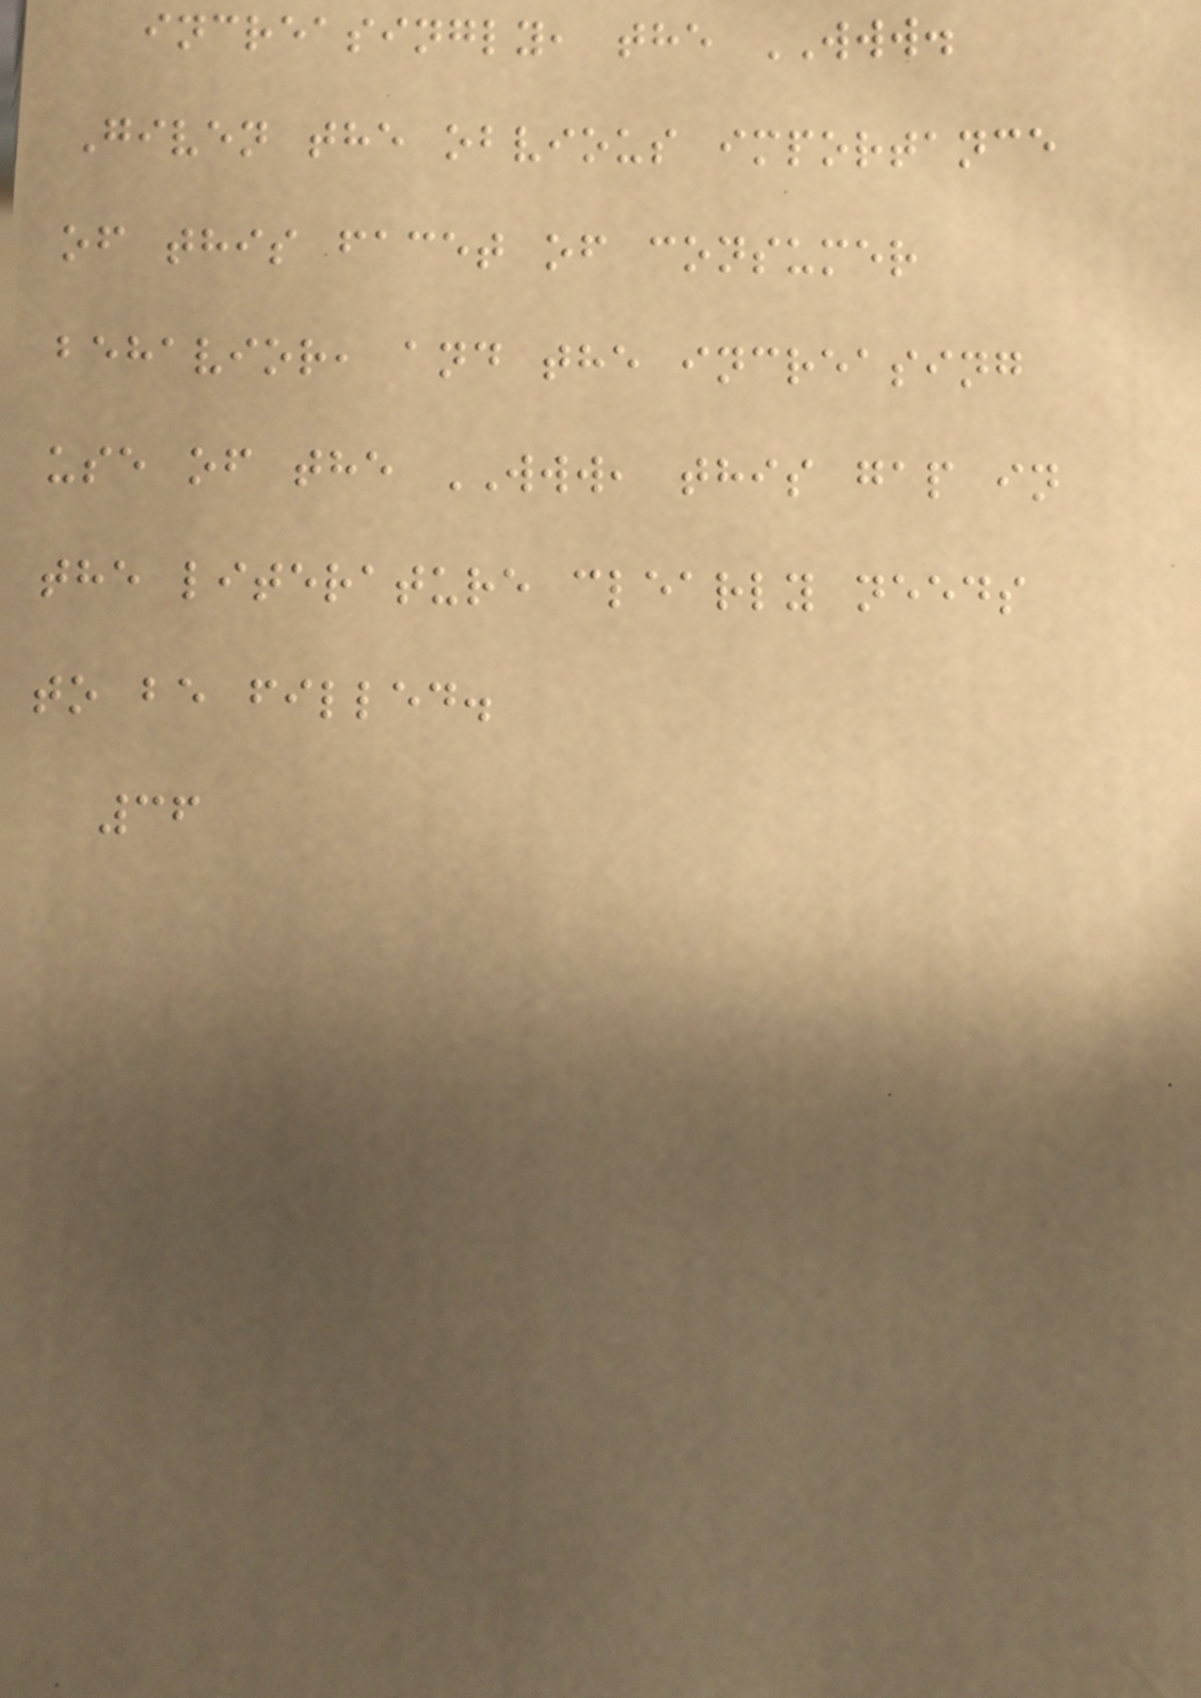increasingly, the WWW.
Given the obvious importance
of this facet of consumer
behavior, and the increasing
use of the WWW, this gap in
the literature clearly needs
to be filled.
36
